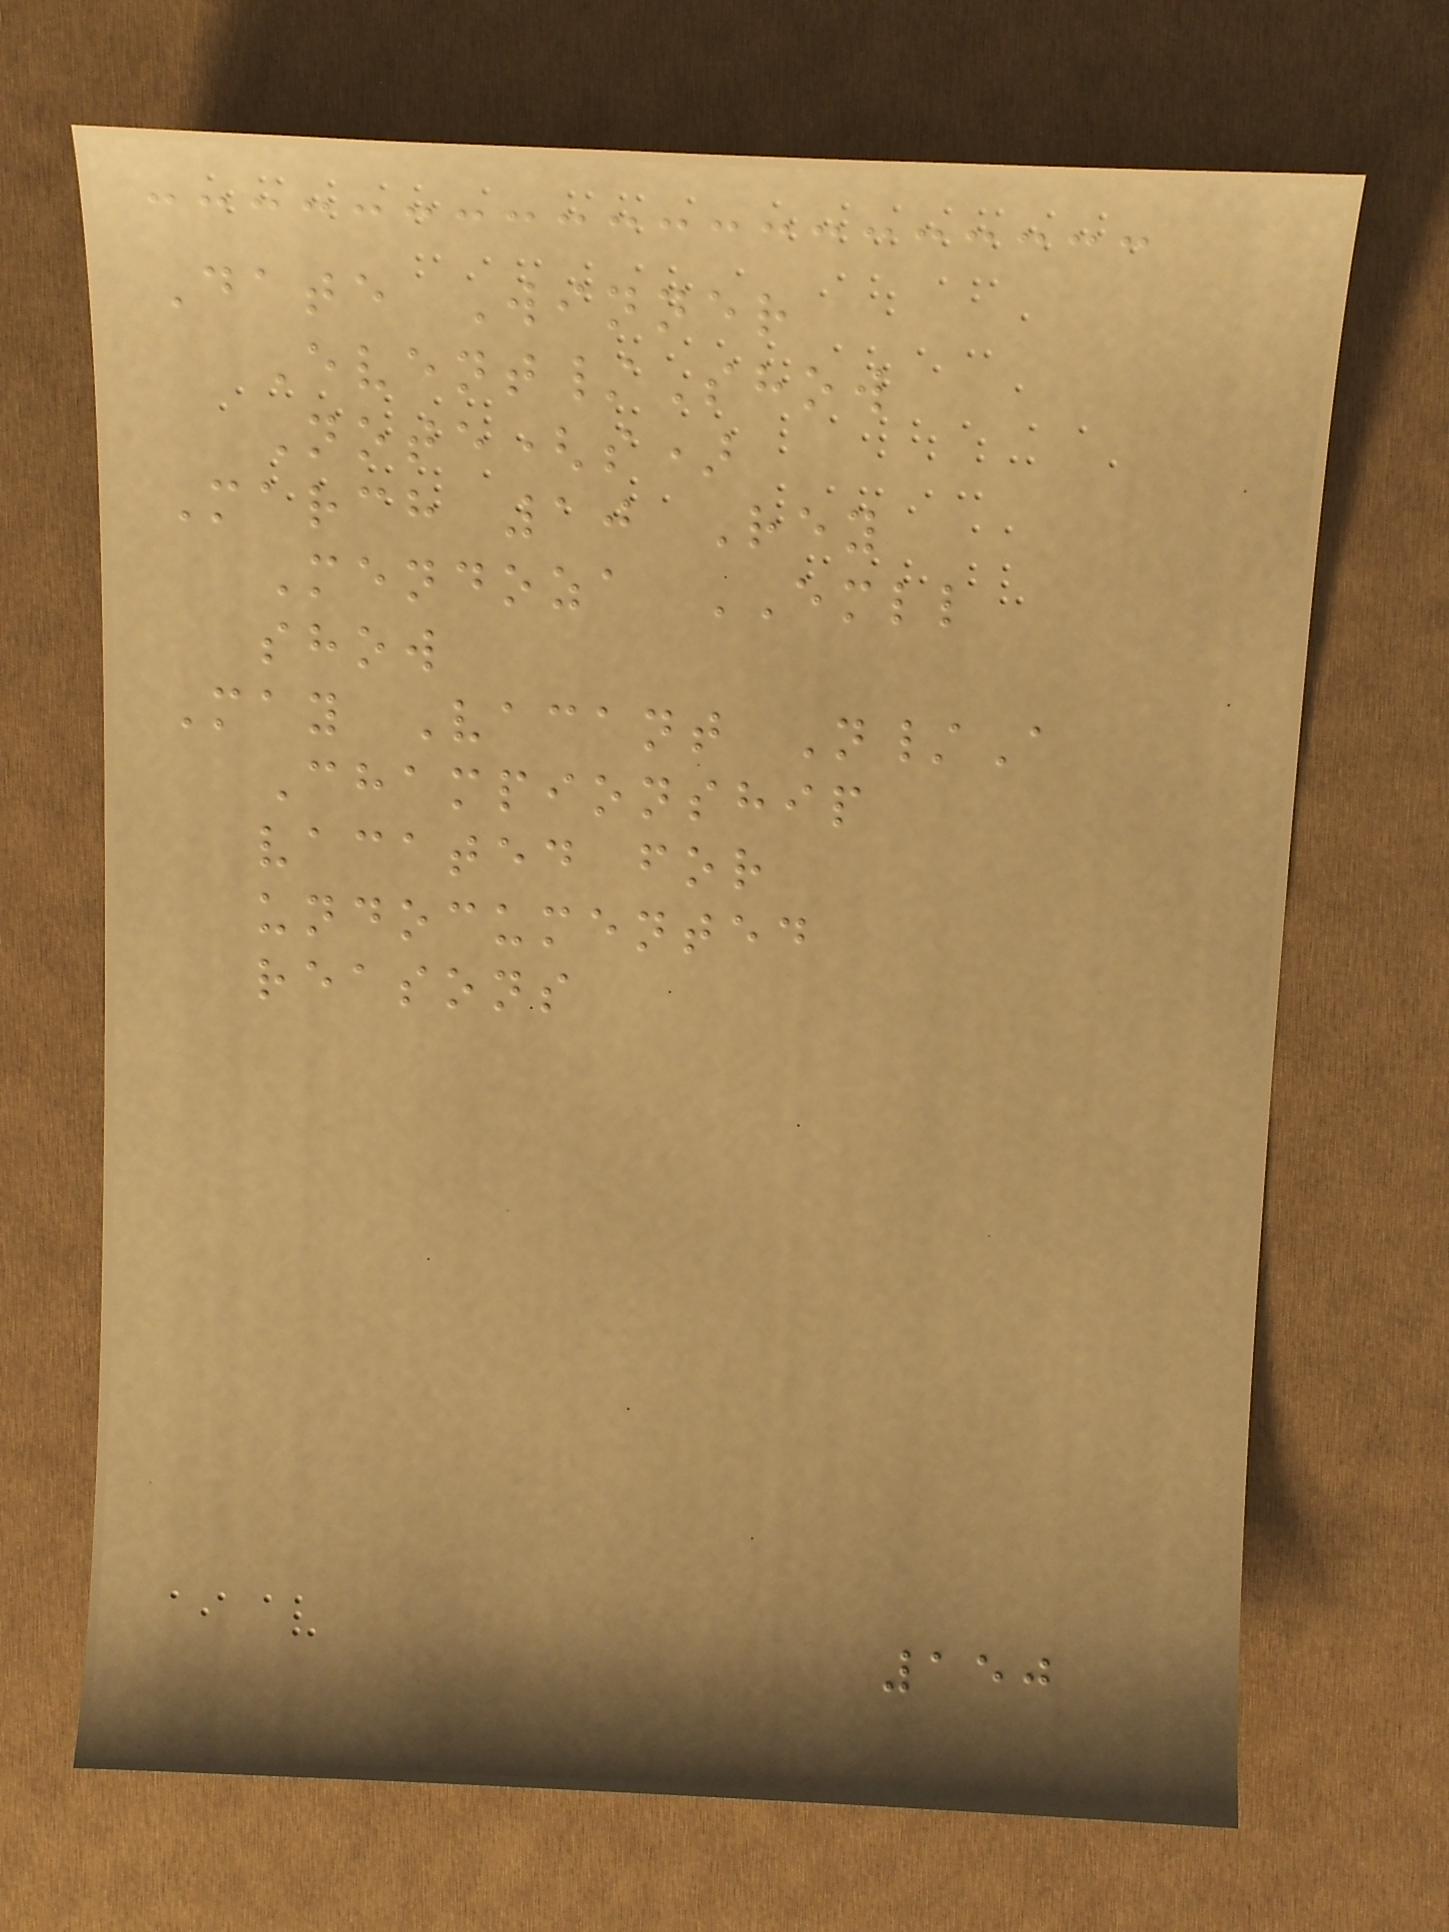Date Winner
Event/Show
Note(s)
March 10 Rey
Mendoza EMLL
show
May Vacant N/A
Championship
vacated for
undocumented
reasons
150
